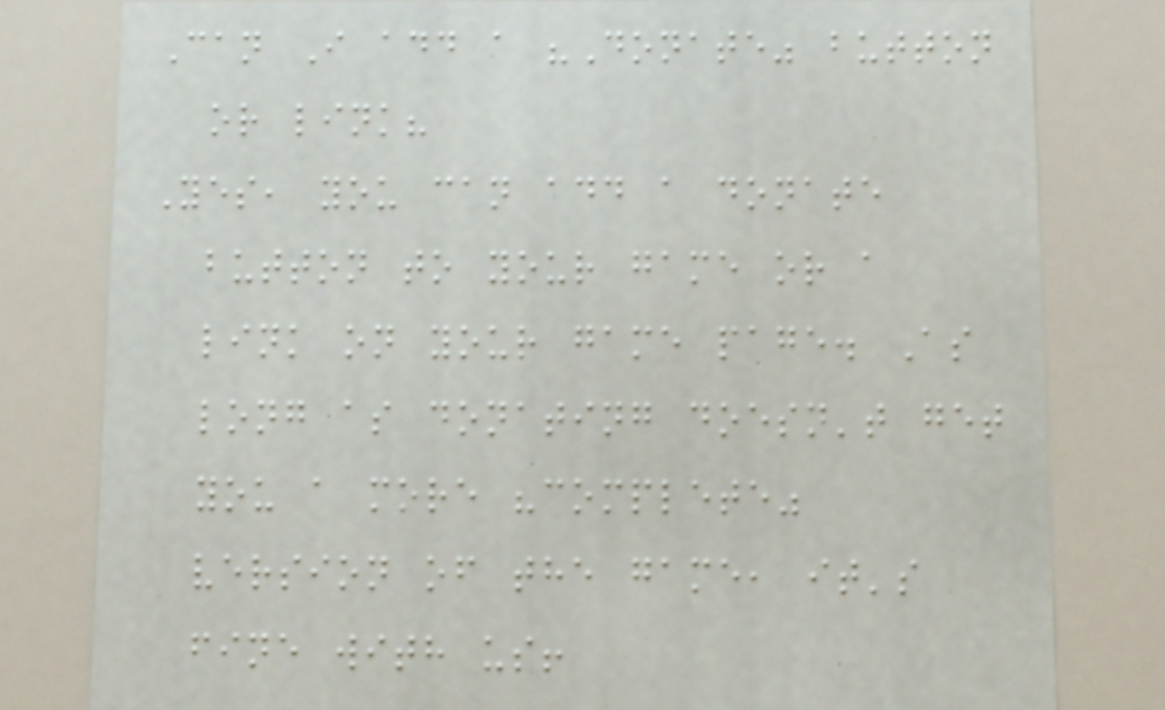Can I add a "Donate" button
or link?
Yes, you can add a donate
button to your game or a
link on your game page. As
long as donating doesn't get
you a more "complete"
version of the game, it's
fine with us!
